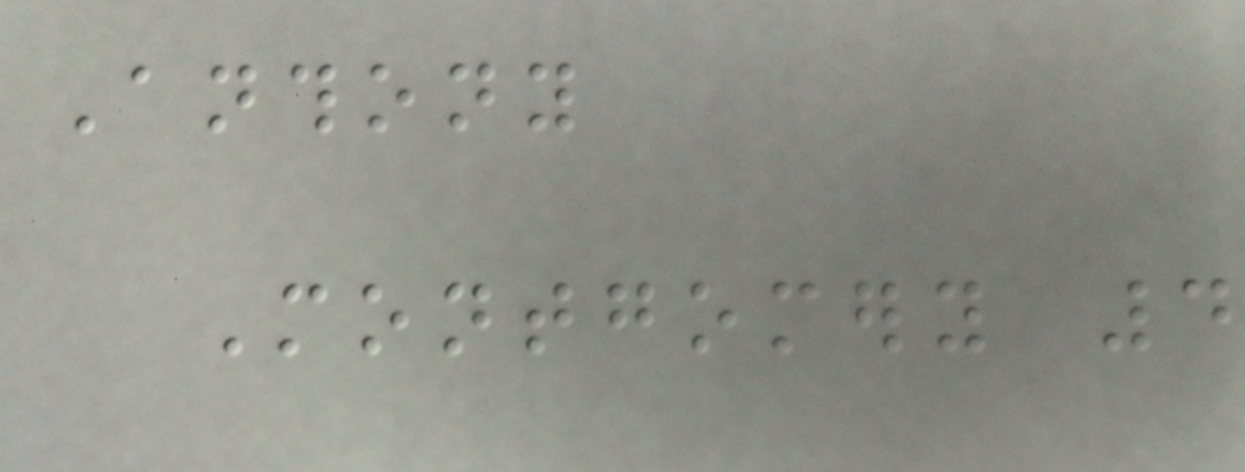Anthony
Montgomery 4
